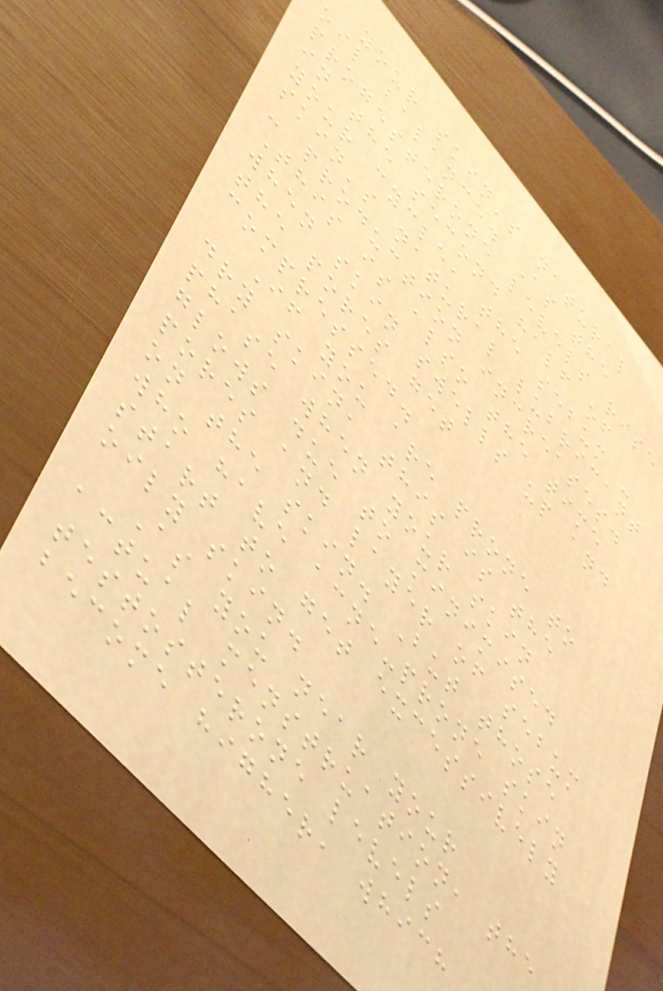your skin's natural
oil balance. As the
progesterone levels rise
in the second half of
your cycle, the sebum -
skin's natural lubricant
- production increases.
This is also the time
when skin swells up and
the pores get
compressed.
If you are prone to
dry skin, this is the
phase when your skin
glows due to minimised
pores and layer of sebum
on the skin. But those
who have acne-prone skin
start to get excessively
oily skin.
As you near your
actual menstruation, the
testosterone levels
become higher, which
